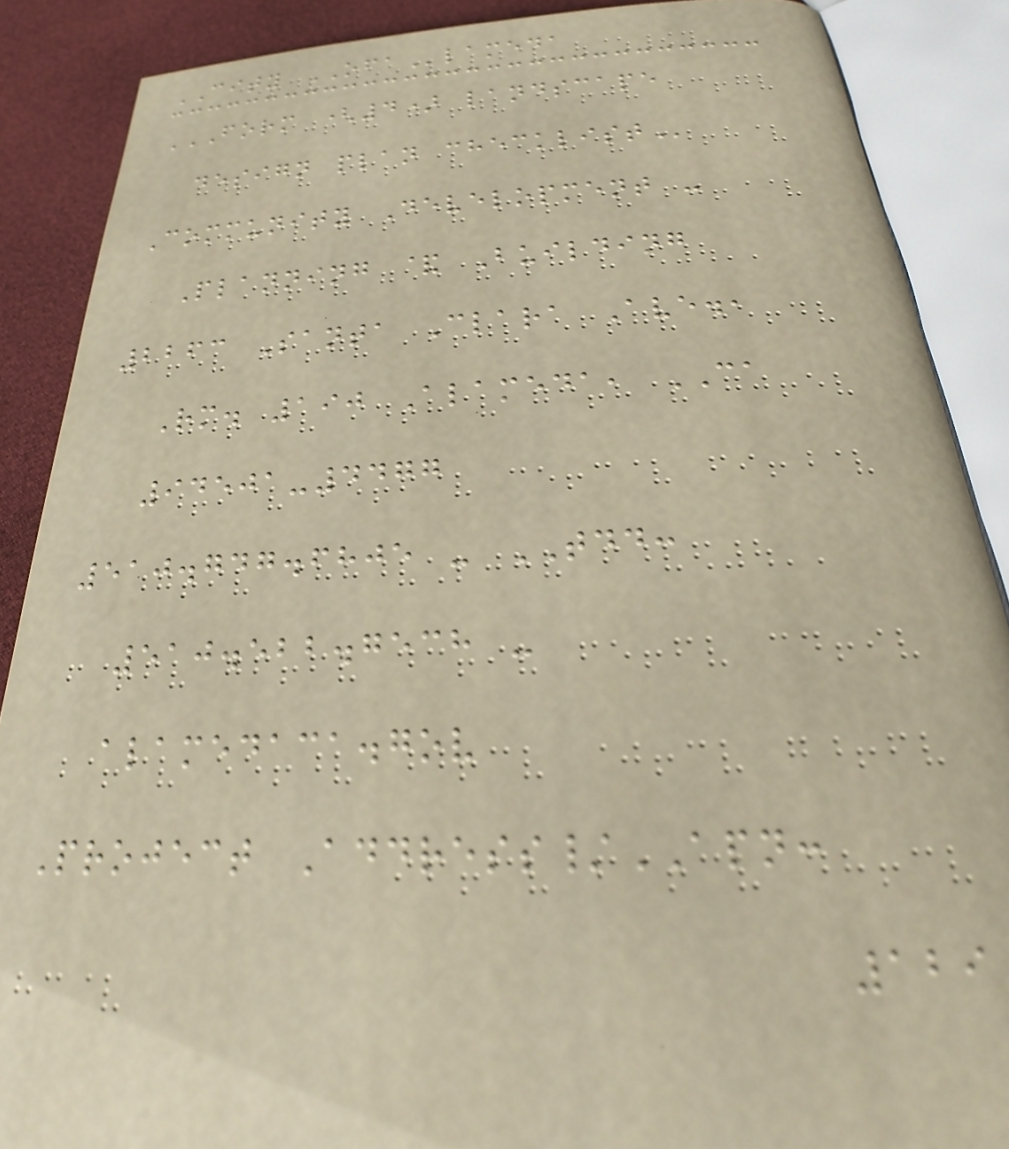CITY OFAlameda
FORM (4) LANDSCAPE
DESIGN PLAN CHECKLIST
Community Development -
Planning & Building
2263 Santa Clara Ave.,
Rm. 190 Alameda, CA
94501-4477
510.747.6805 - TDD:
510.522.7538 -
alamedaca.gov
Project Address/APN:
129
